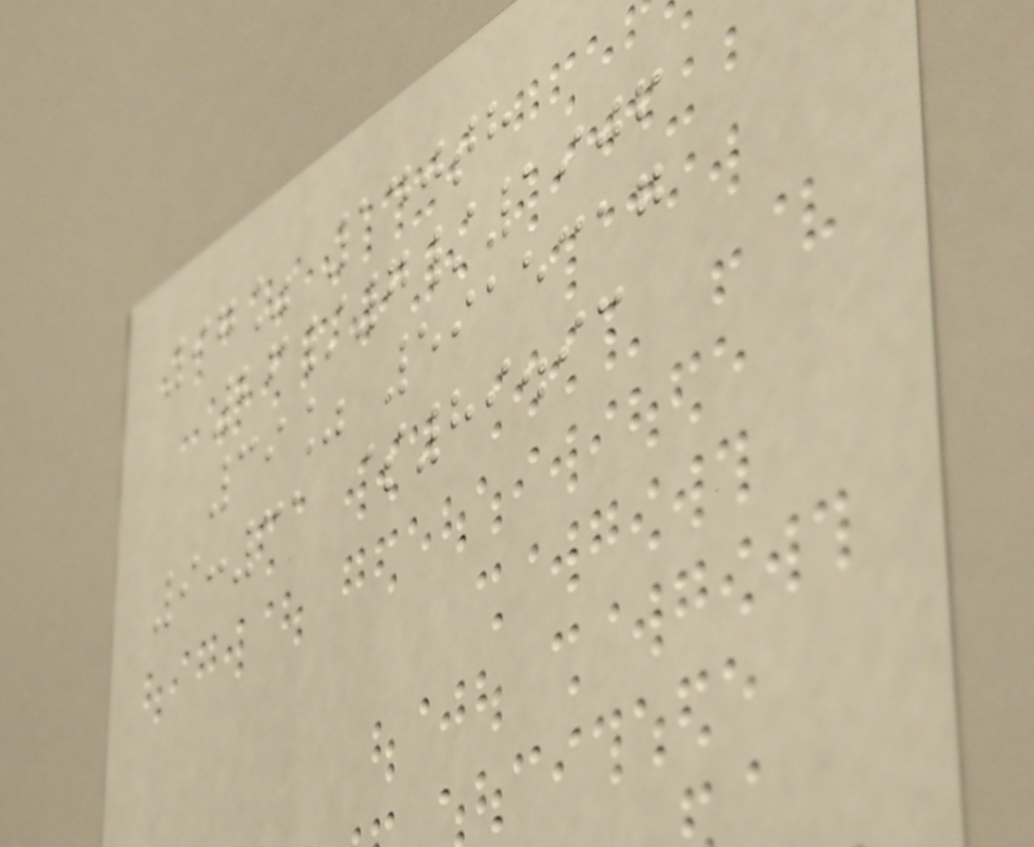97% 140th
26/7/1906
39% 5915317
9:31 $89.93
